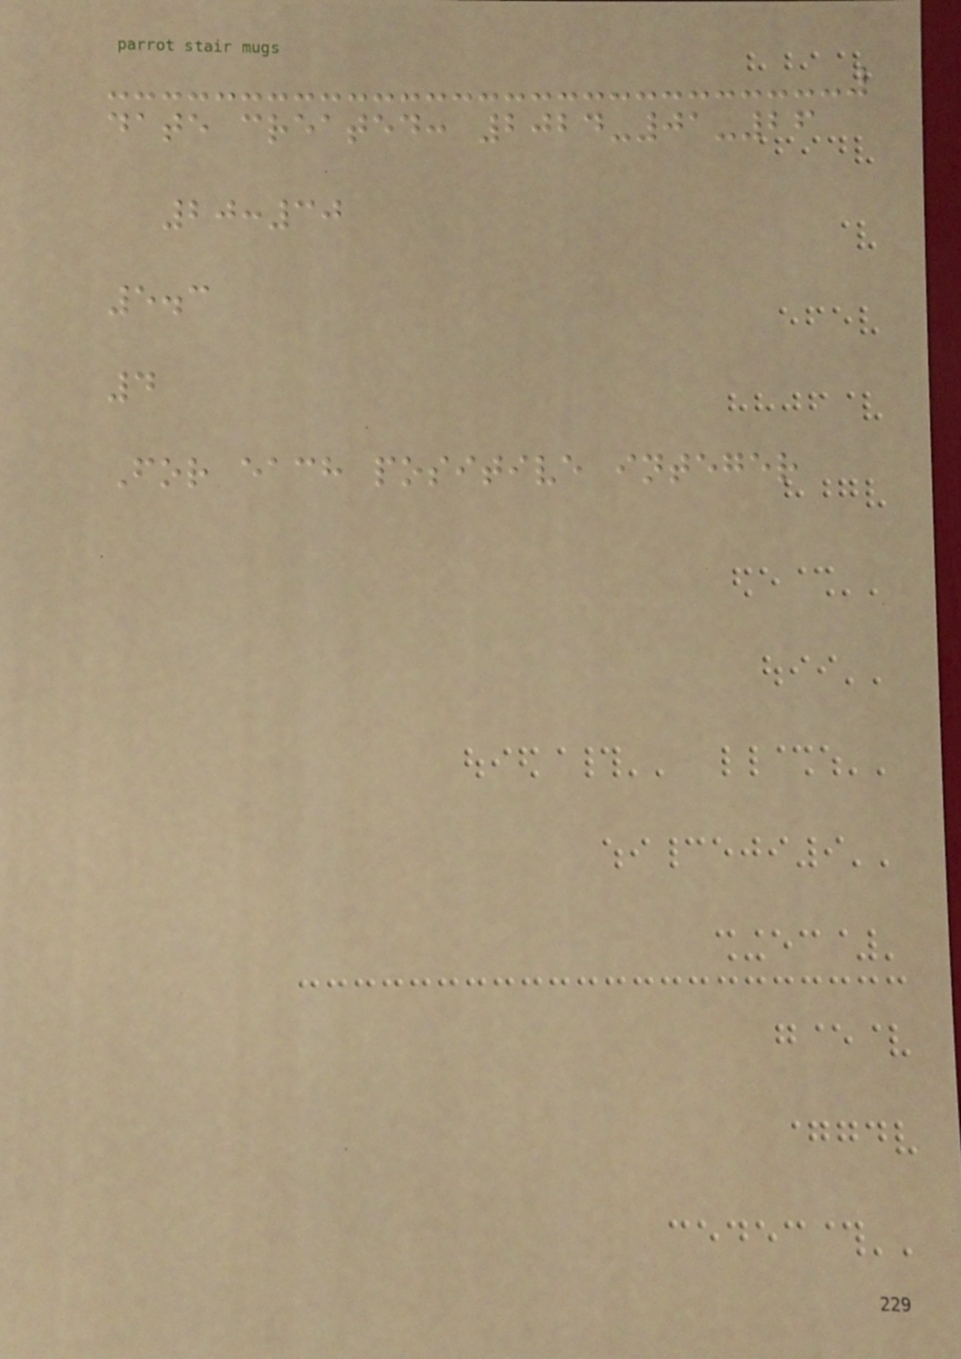date created: 2024-01-26
20:30
5.3
4
For each positive integer
